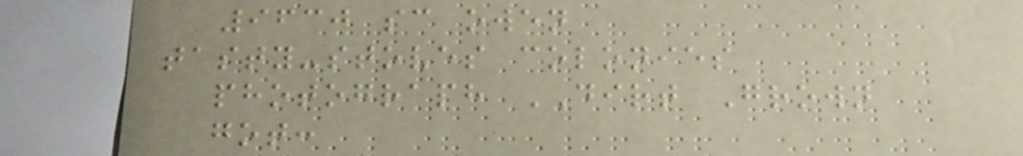9630 sc owen
tasty-stoves colonies
photograph DIRT Grown
got:
